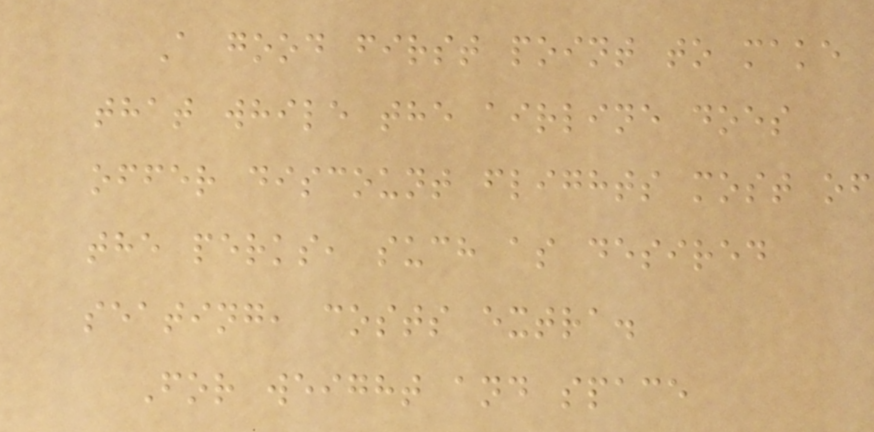A good first point to make
that while the airline does
offer discount flights most of
the perks, such as desired
seating, costs extra.
For weight and space
